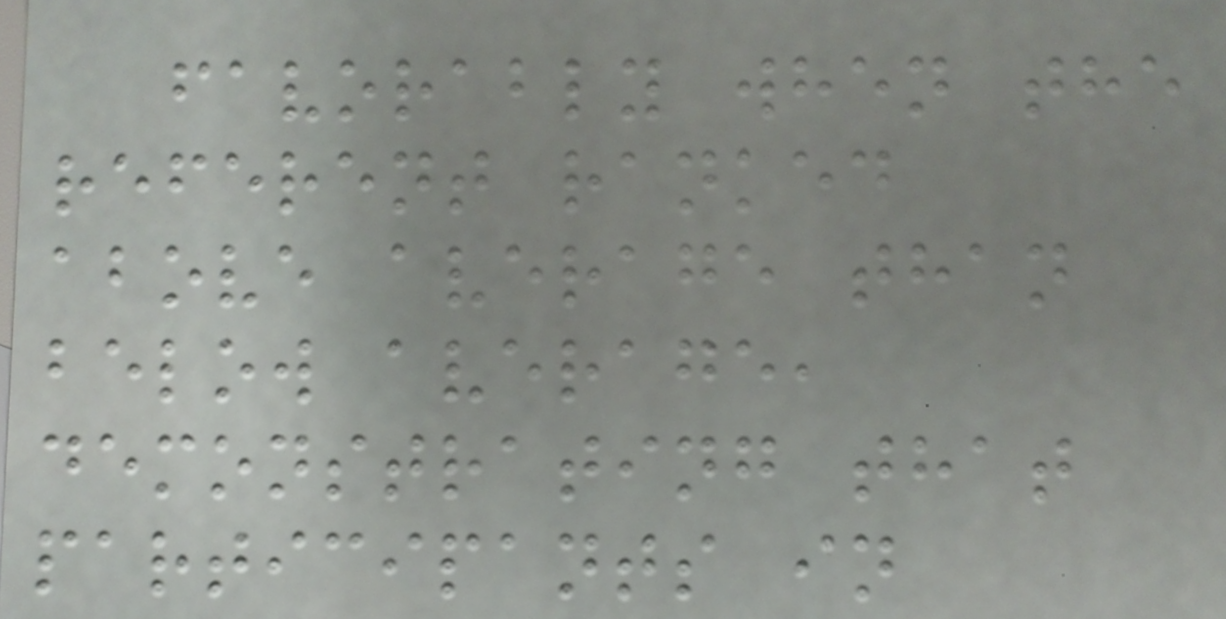favorably when the
referent ranked
above average than
below average,
demonstrating that
participants in
